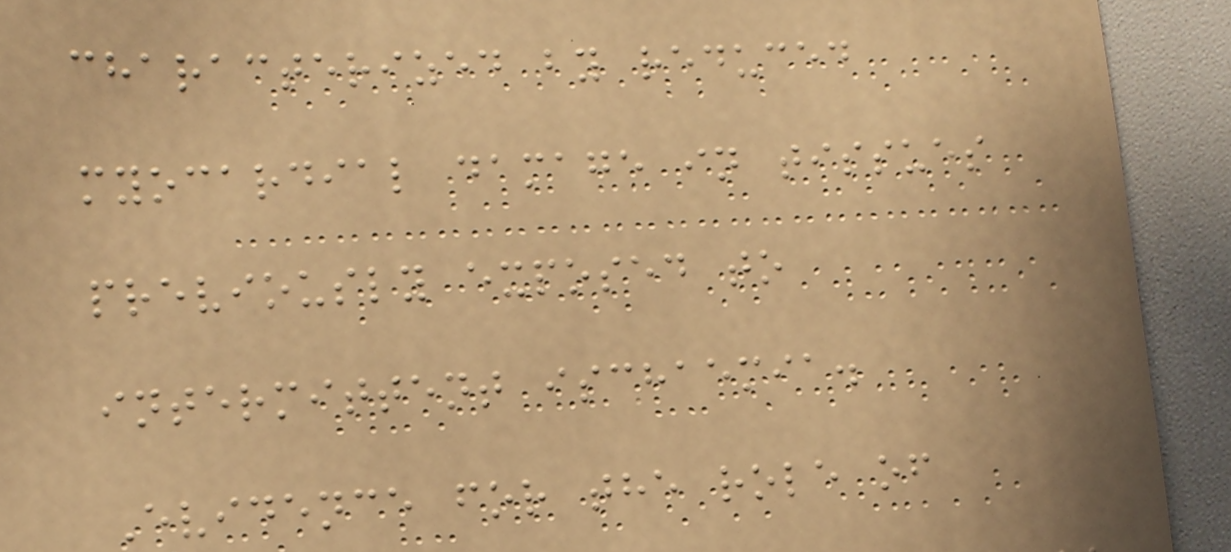characterized by reduced
myocardial damage in tissues
previously exposed to
intermittent ischaemia.
Evidence for the role of
